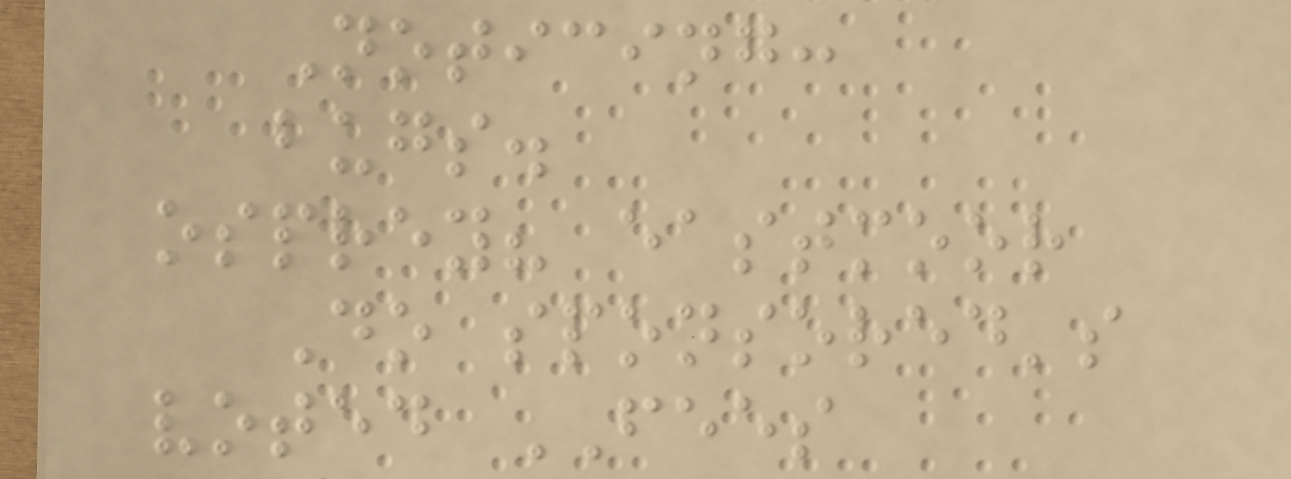Noticing:
bugs.
osprey? eastmoor
Do sponsored's
voted FEES
